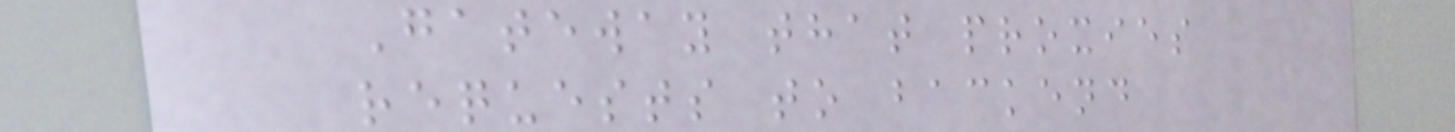Gateway that proxies
requests to backend
